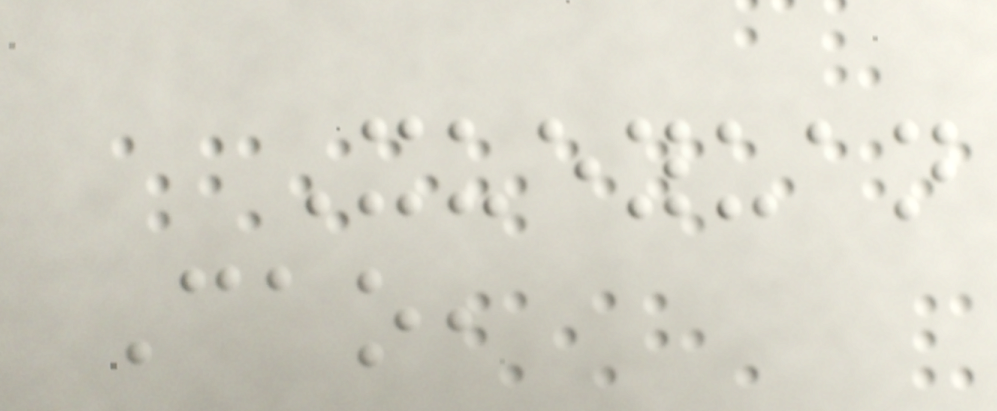Xueyuan
Cao,
